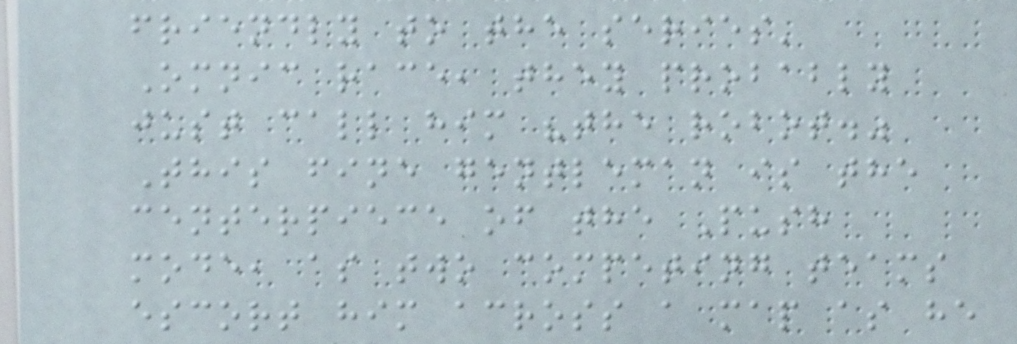friendly to the series'
Omnic race, they probably
just call him "the robot."
This fine gentleman is the
centerpiece of the Push
mode, as two competing teams
escort him across a map as he
